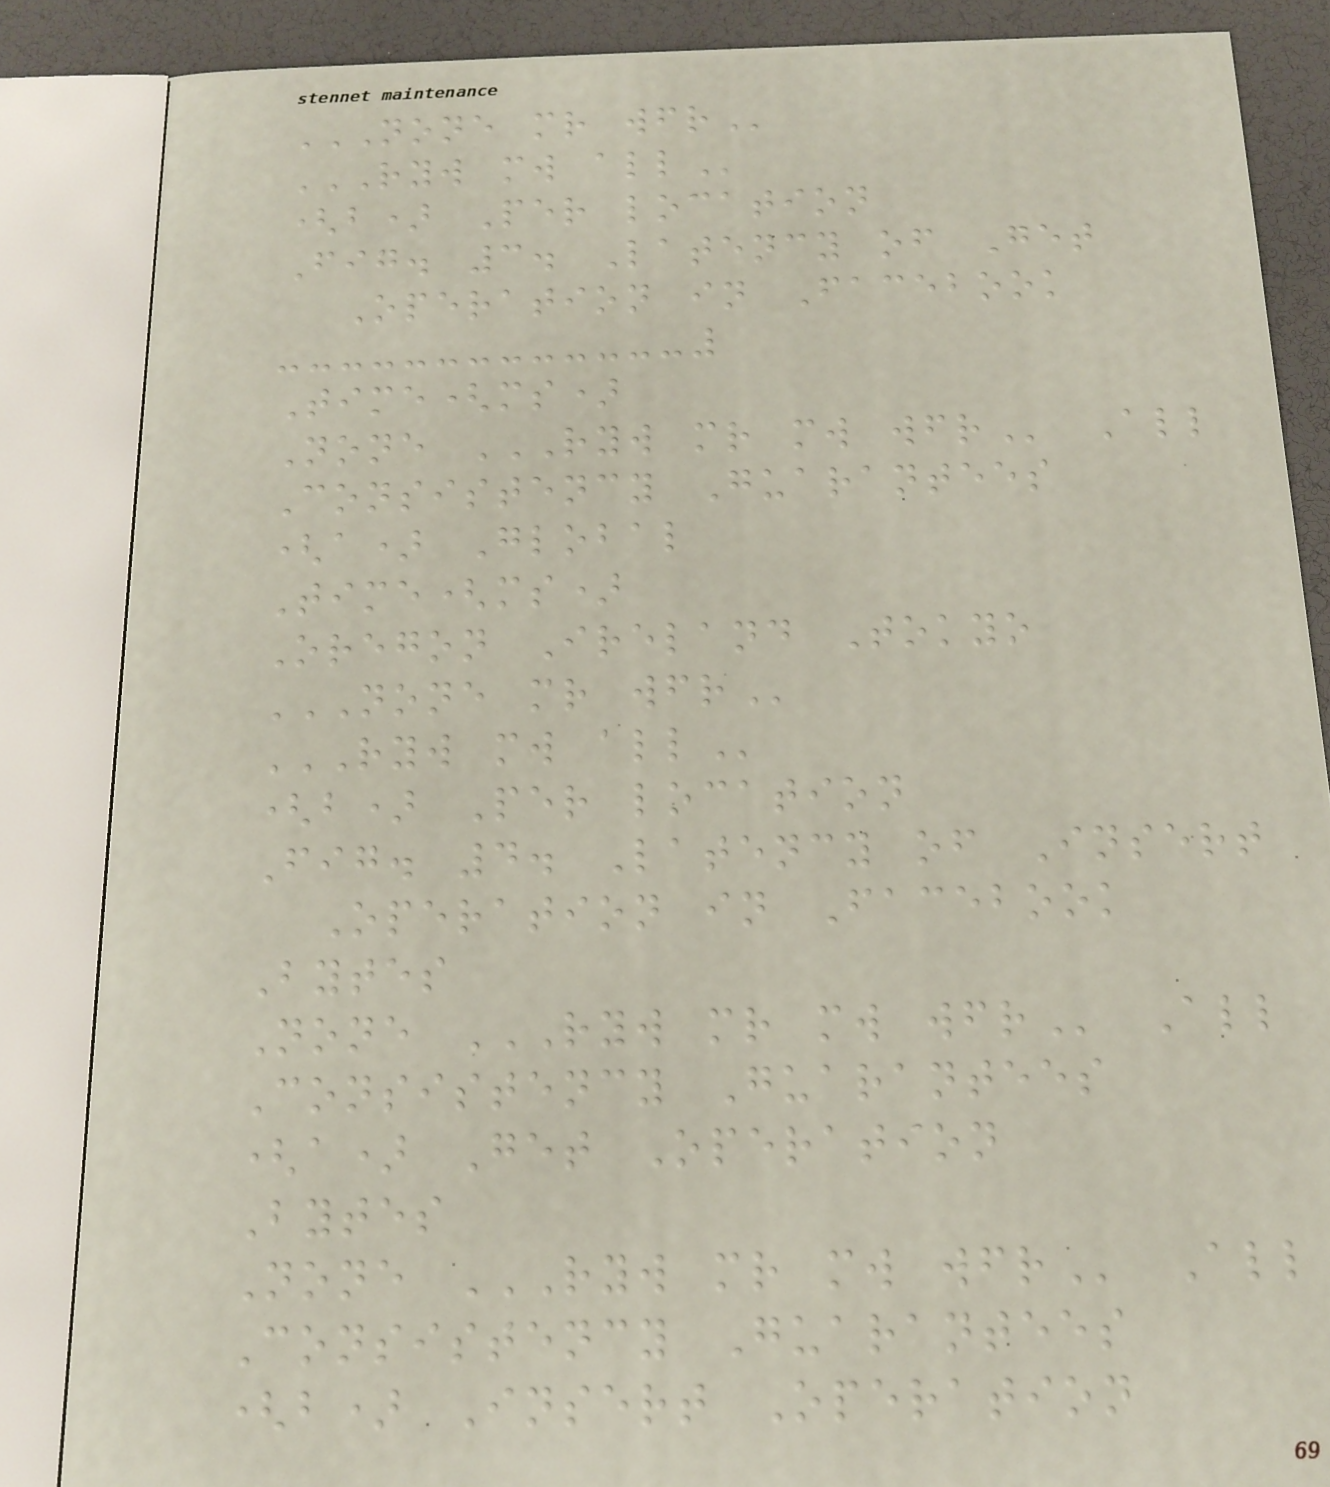NONE MR WFR
RYW MW ALL
(b) Per location
Fig. 3. Latency of Get
Operation in Facebook
Time(ms)
None RYW MR MW WFR All
Consistency Guarantees
(a) Global
Time(ms)
Oregon Ireland Tokyo
NONE MR WFR
RYW MW ALL
(b) Per location
Fig. 4. Latency of Insert
Operation in Facebook
Bytes
None RYW MR MW WFR All
Consistency Guarantees
(a) Get Operation
Bytes
None RYW MR MW WFR All
Consistency Guarantees
(b) Insert Operation
